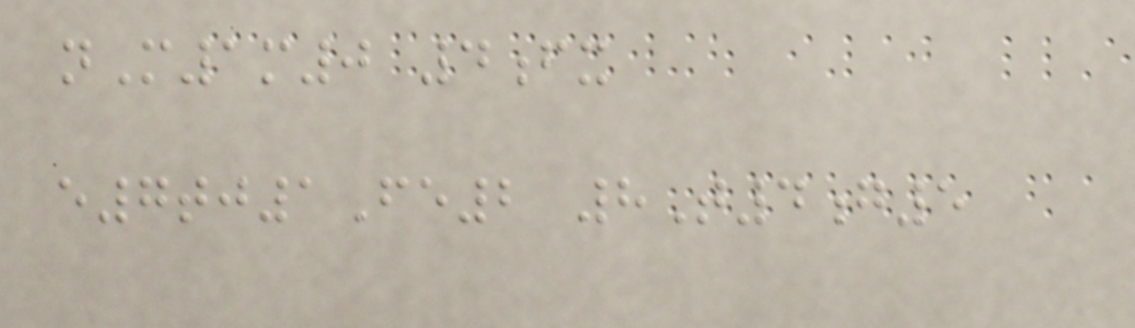nM1m0 4fx
e7tj1Fe2 8T4g5
